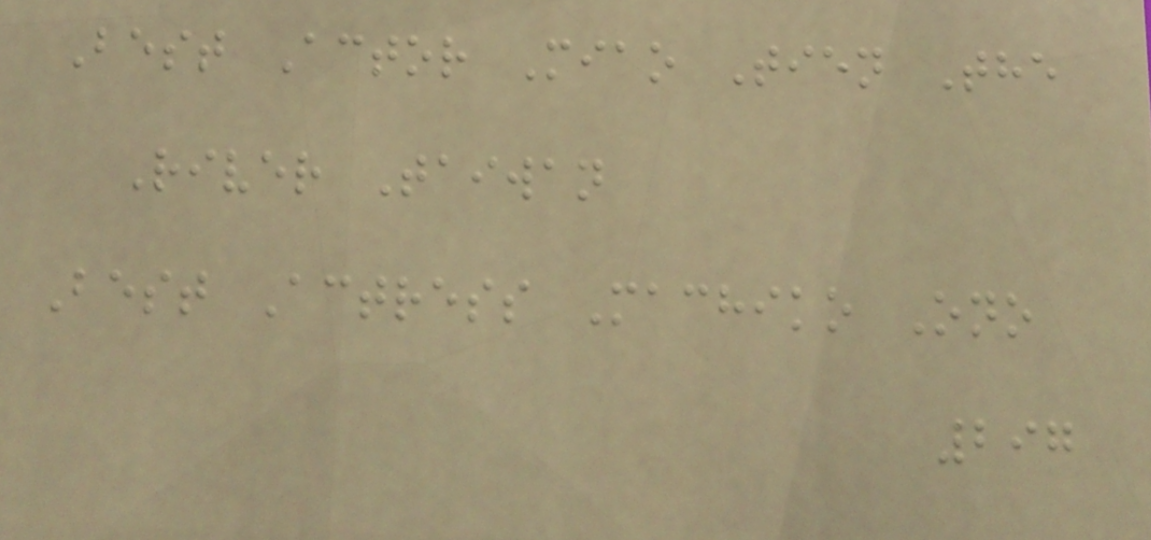Best Actor Miao Tien The
River Taiwan
Best Actress Machiko Ono
297
